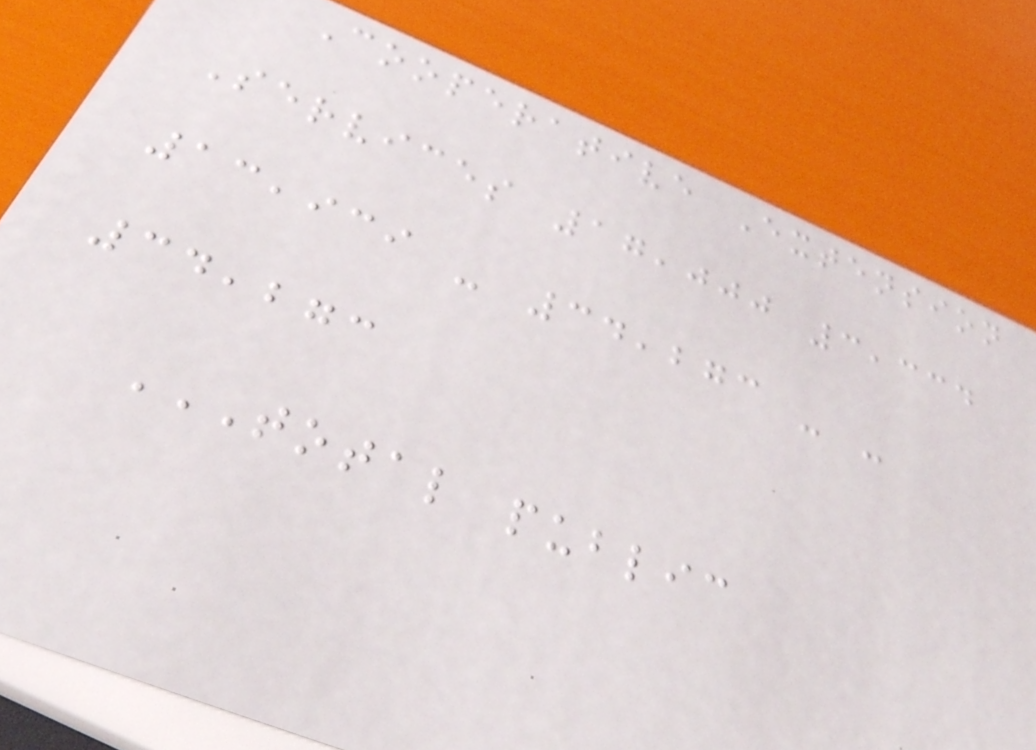Cooperative Extension
Services 17,000 3,334
13,939 - 34,273 - -
34,273
TOTAL PUBLIC
